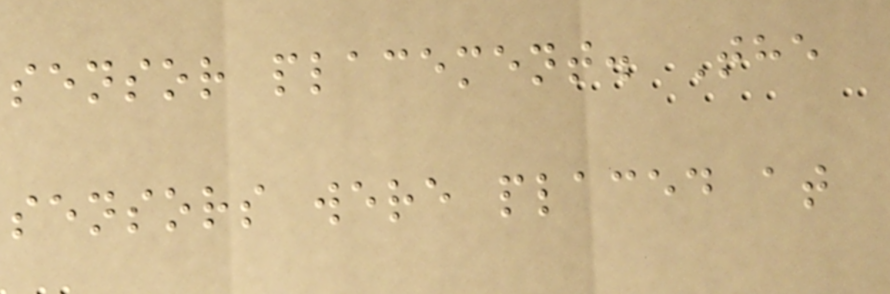sensor placement. The
sensors were placed at
